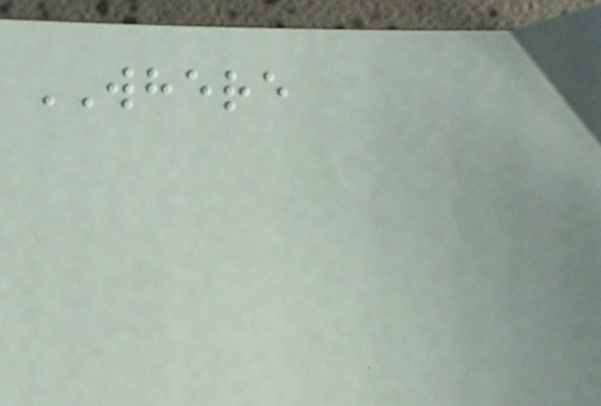WHERE
